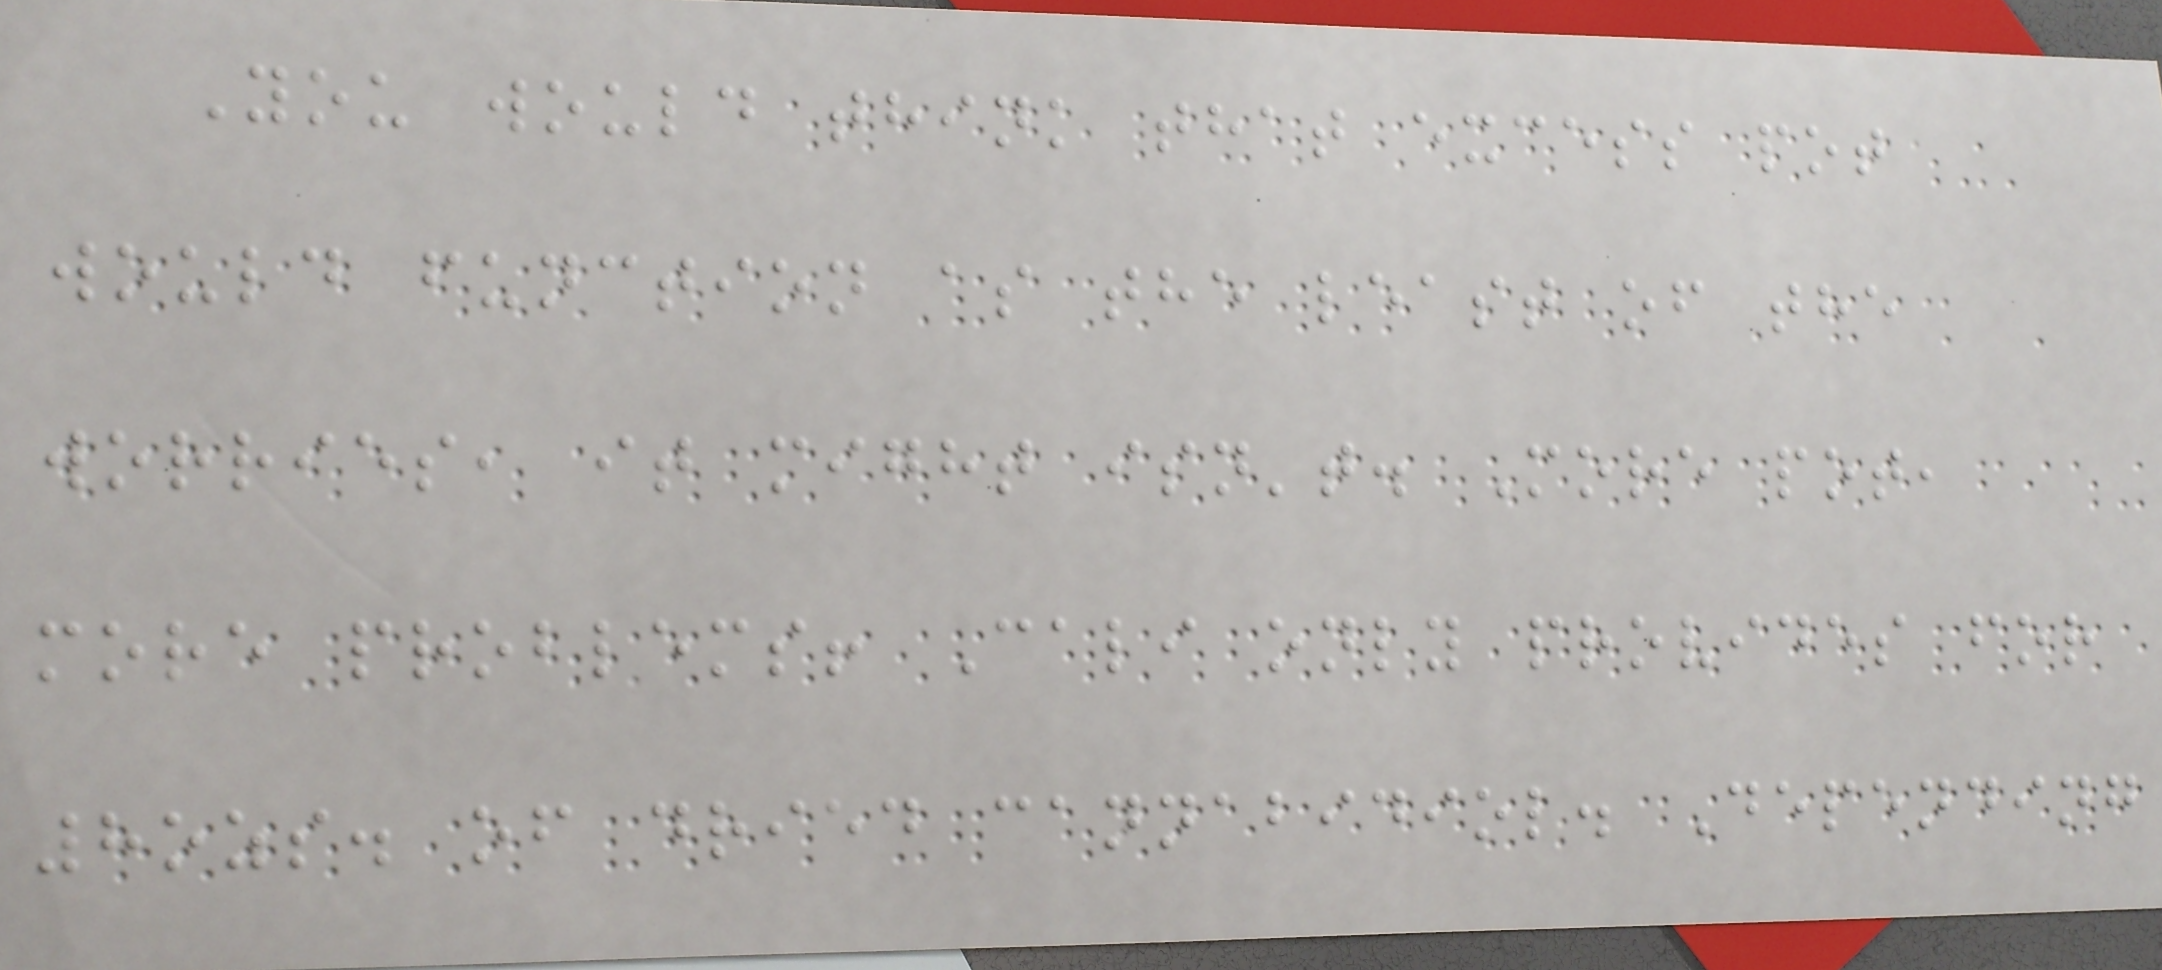You would think that excess pot
would function as the least of the
worries, it might isn't. More pot,
more problems! Cali only provides for
8ozs. of dried cannabidiol. Depending
